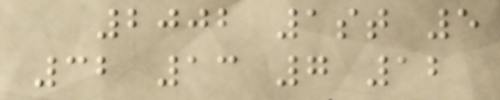2002 1st 5
32 13 7 12
